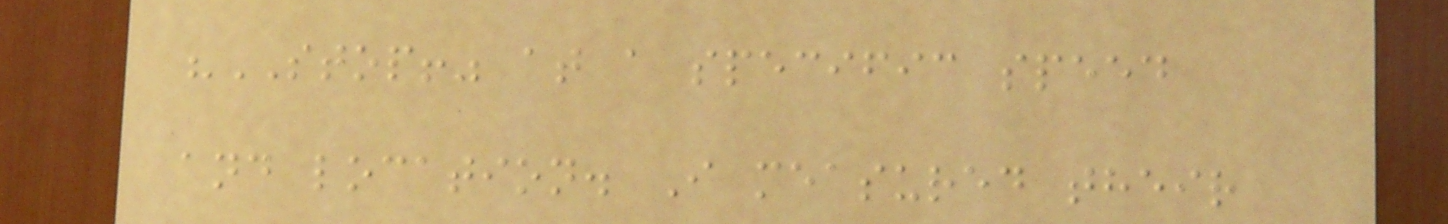"STOP!" at a specific speed
and location. I measured their
